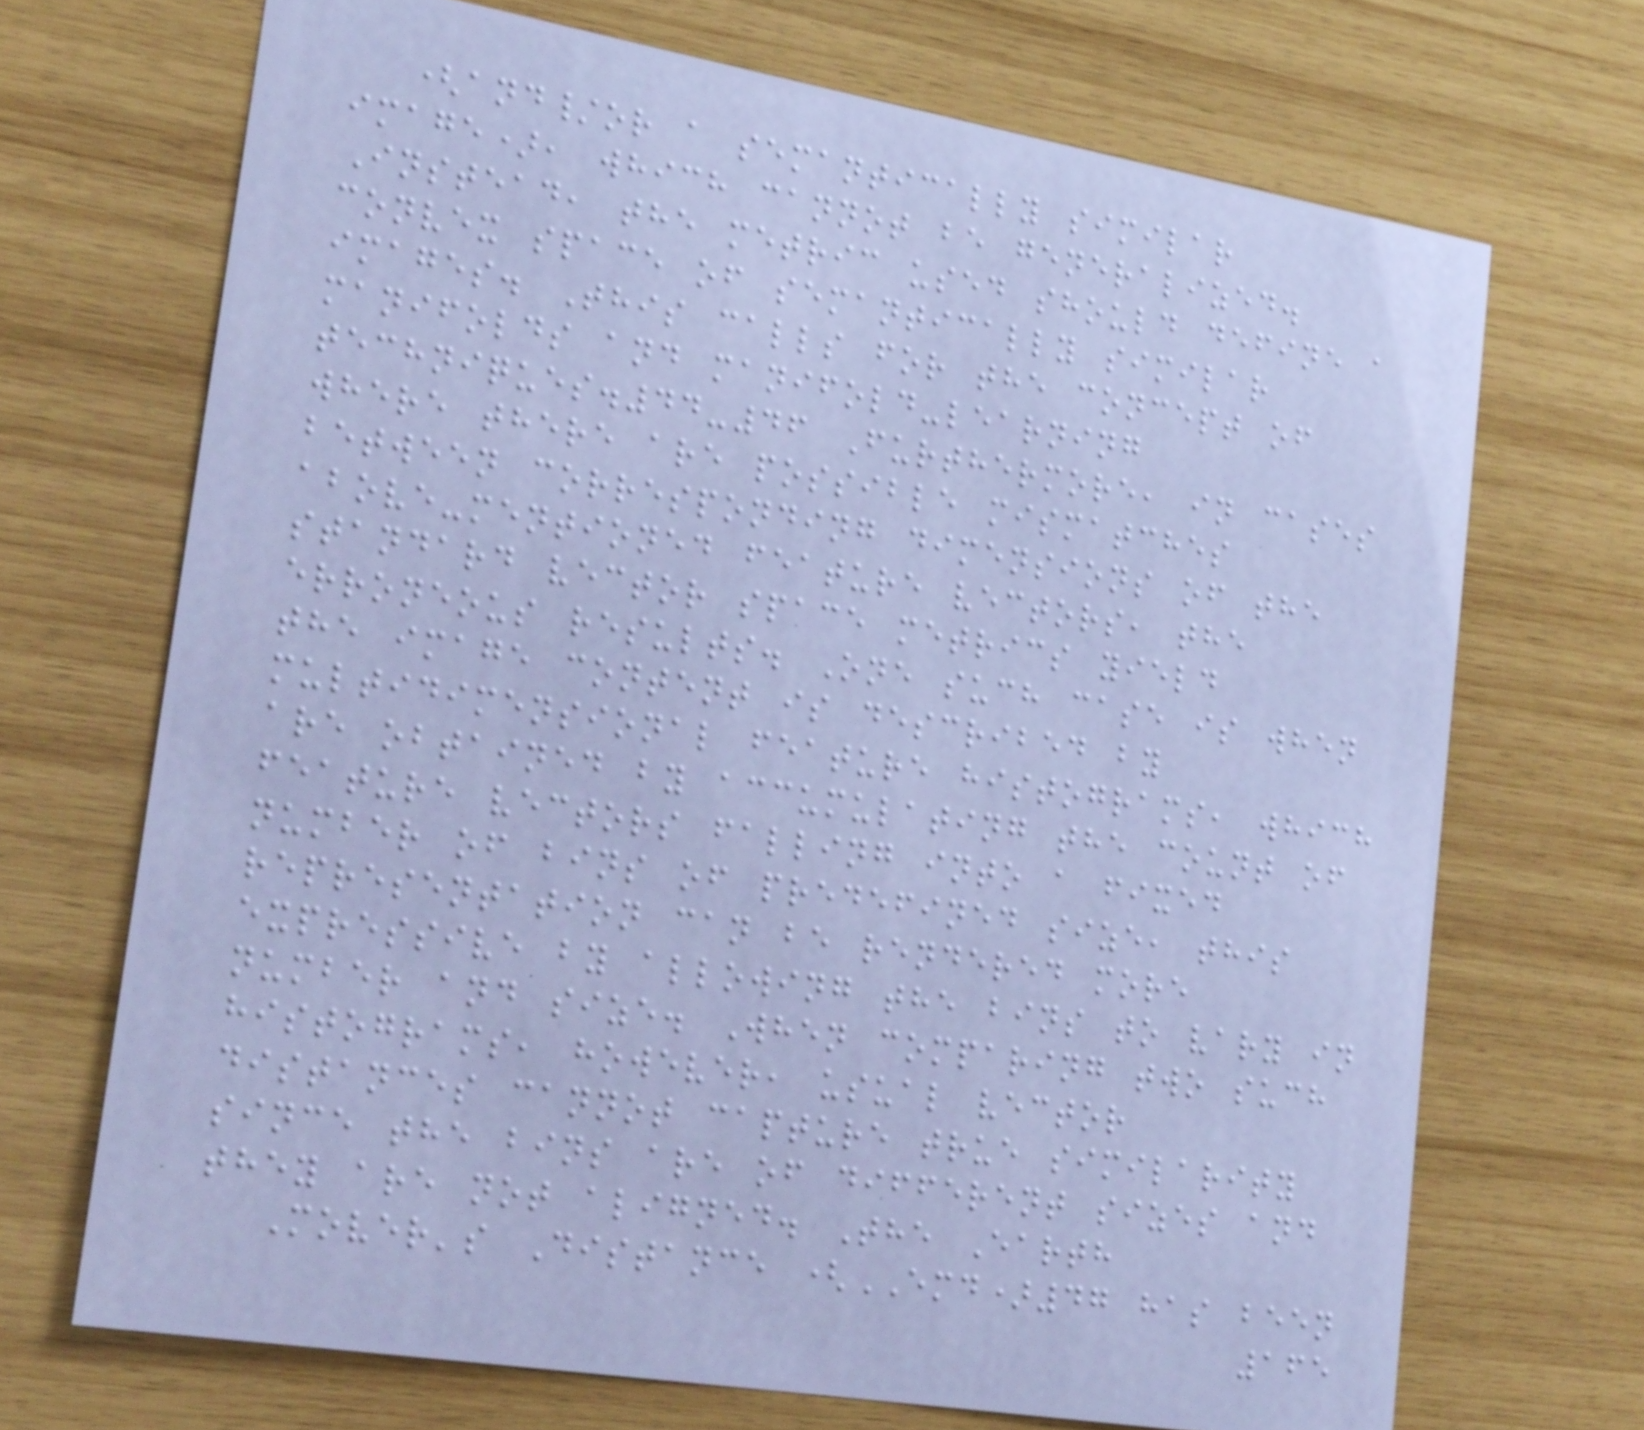(and/or a semantically similar
image), which cannot be generalized.
Instead, the metric used should define a
convex space of semantically similar
images. This calls for the concept of
manifolds and manifold-learning
techniques.44-46 Furthermore, in cases
where there are possible mismatches
between corresponding dimensions of the
above-mentioned feature vectors, the
standard vector space metrics yield
erroneous results. One such case is when
the image content is described by
multidimensional feature histograms, which
are obtained by accumulating the count of
feature vectors falling into a fixed
number of bins of predefined size, this
representation can be rendered more
expressive by allowing the bins to vary in
number and size. When comparing two such
histograms, however, usual vector
distances cannot capture true similarity
since the bins are of different sizes and
they are not aligned. The Earth
Mover's Distance (EMD)47 has been
165
